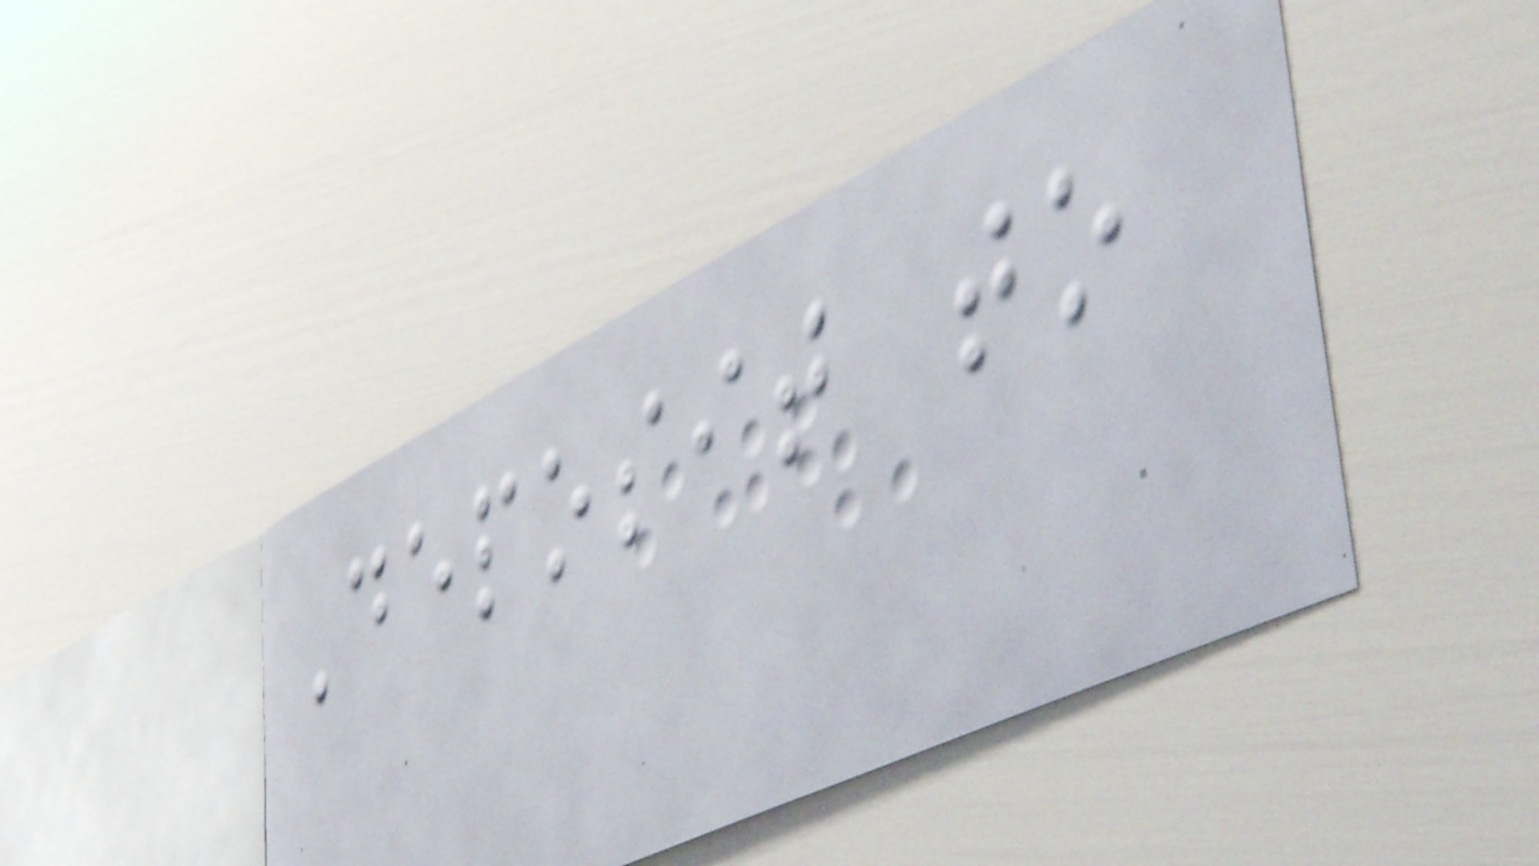Deposit to
